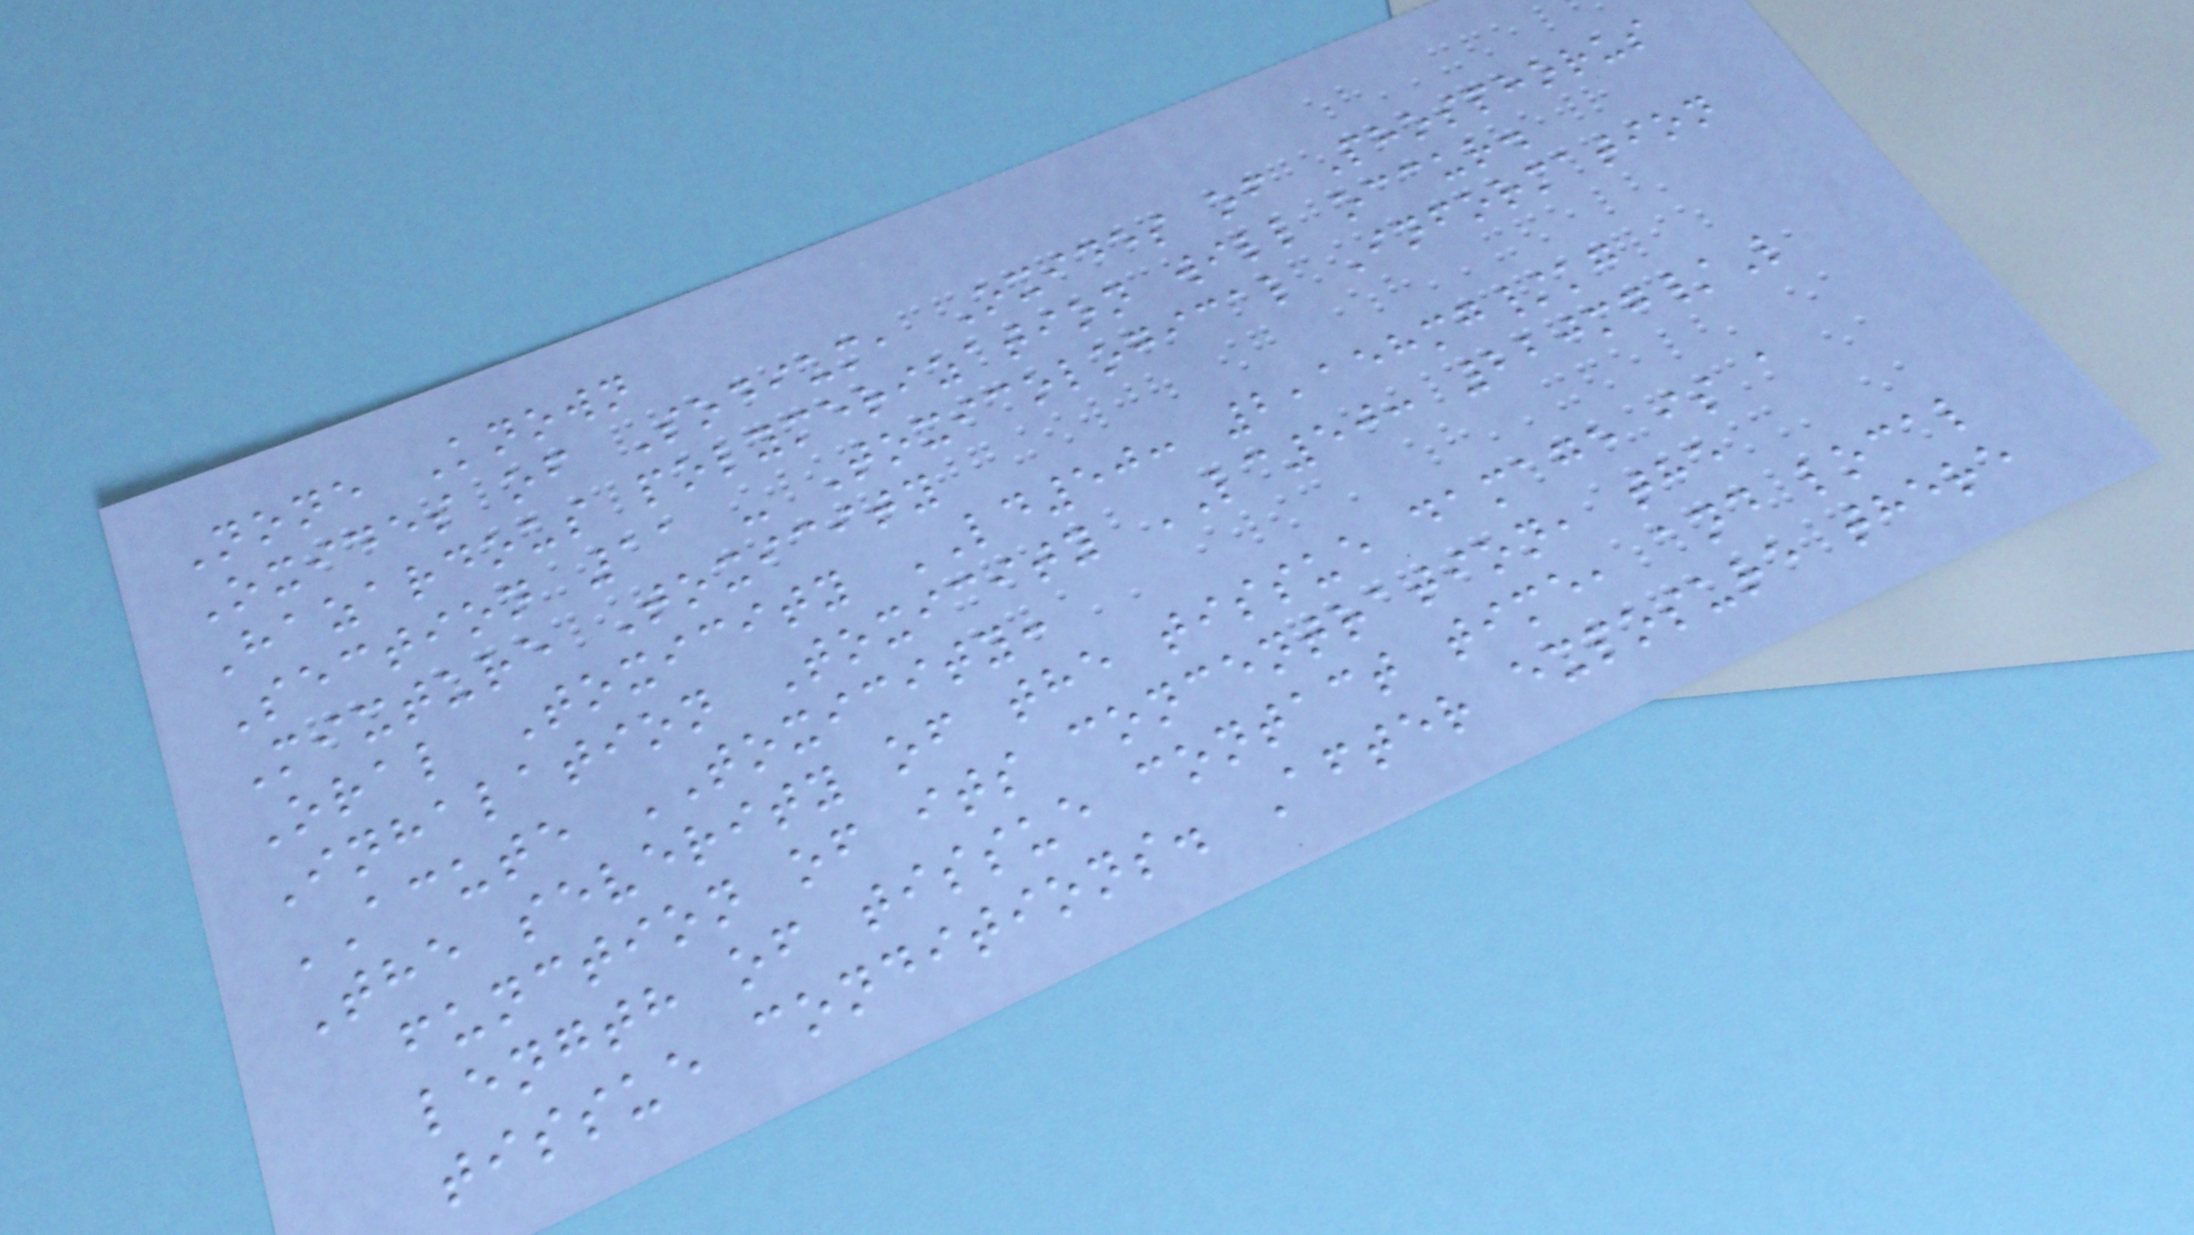None Known
Oxides of Sodium, Oxides of Phosphorus
Hazardous polymerization will occur.
Section 11 - Toxicological Information
Mixture Toxicity
Oral Toxicity LD50: 2,158mg/kg
Inhalation Toxicity LC50: 220mg/L
ACUTE TOXICITY:
The severity of the tissue damage is a
function of its concentration, the
length of tissue contact time, and local
tissue conditions. After exposure there
